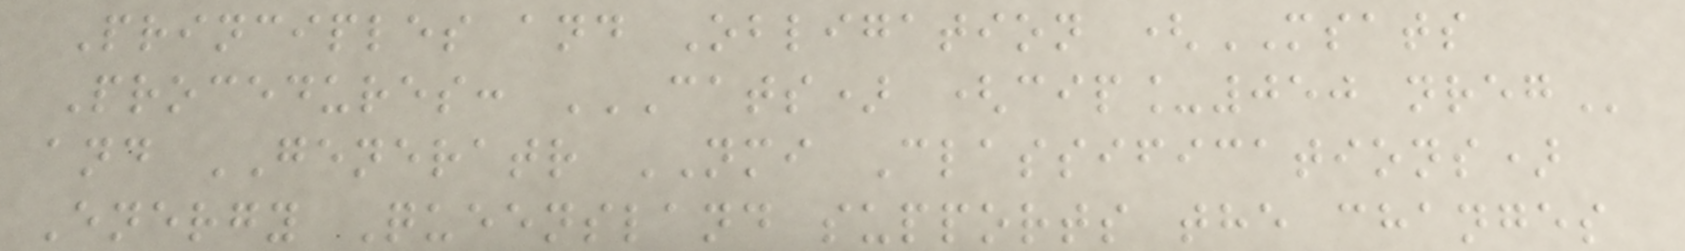Principles and Obligation (MSATS
Procedures: CATS) (CIP_050 NREG
and GENERATR NMI Classifications)
Energy Queensland supports the changes
